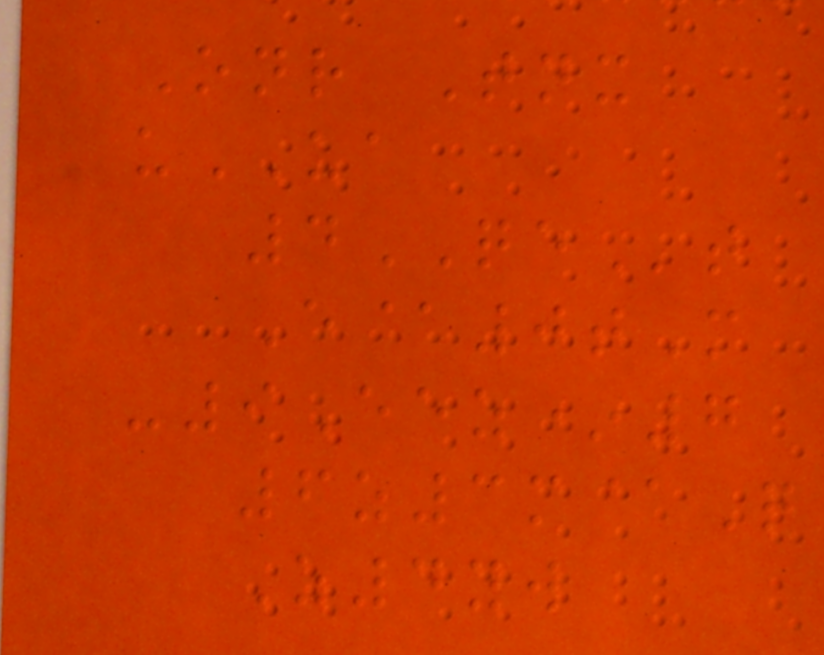Onr Tnx
uUA
4QEt
E@0tM
-9Eez*7
6z3m@Q
Z4yw
